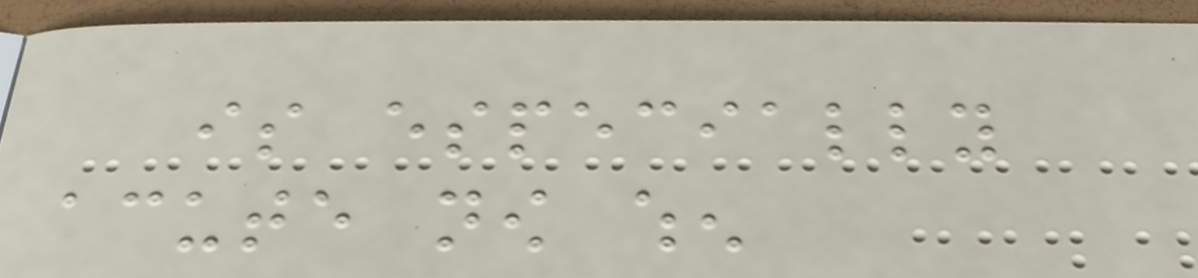is especially
acute now when
